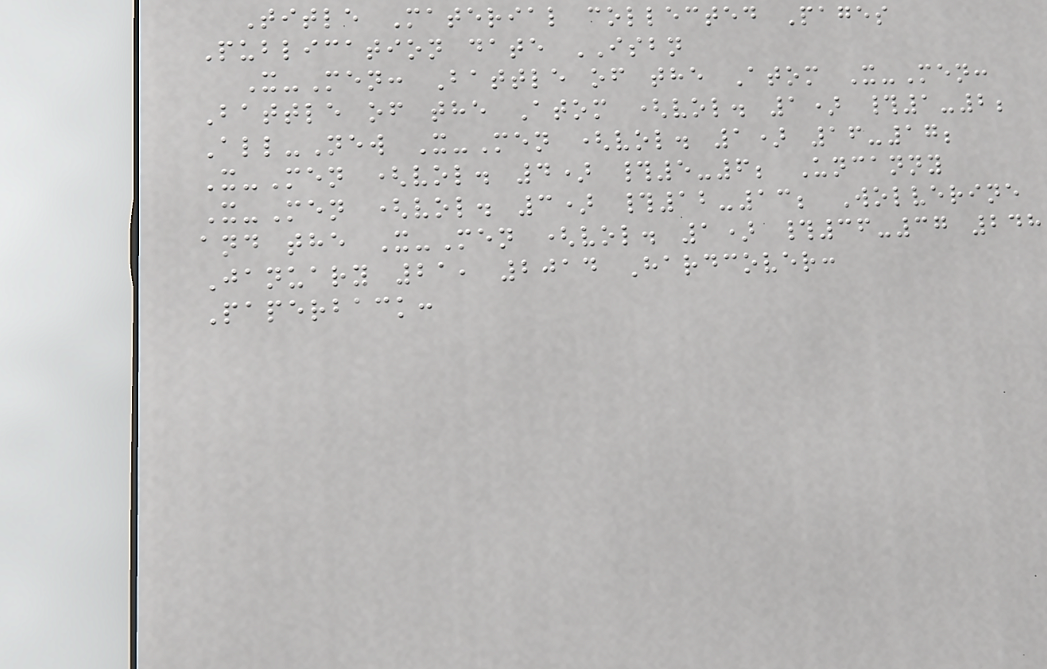Title Material collected Pages
Publication date ISBN
X-Men: Battle of the Atom X-Men:
Battle of the Atom (vol. 1) #1-2;
All-New X-Men (vol. 1) 16-17;
X-Men (vol. 4) #5-6; Uncanny
X-Men (vol. 3) #12-13; Wolverine
and the X-Men (vol. 1) #36-37 248
January 21, 2014 Hardcover:
Paperback:
